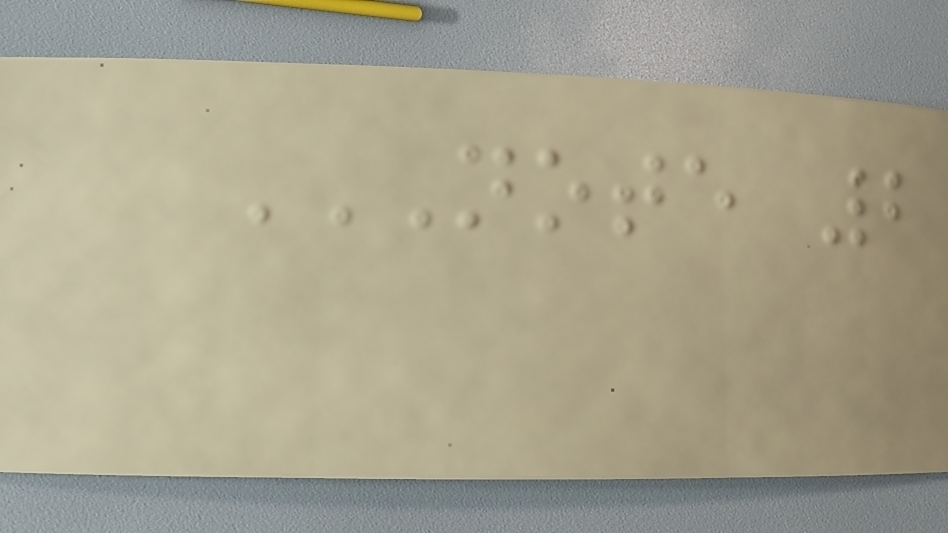NOTE 2
